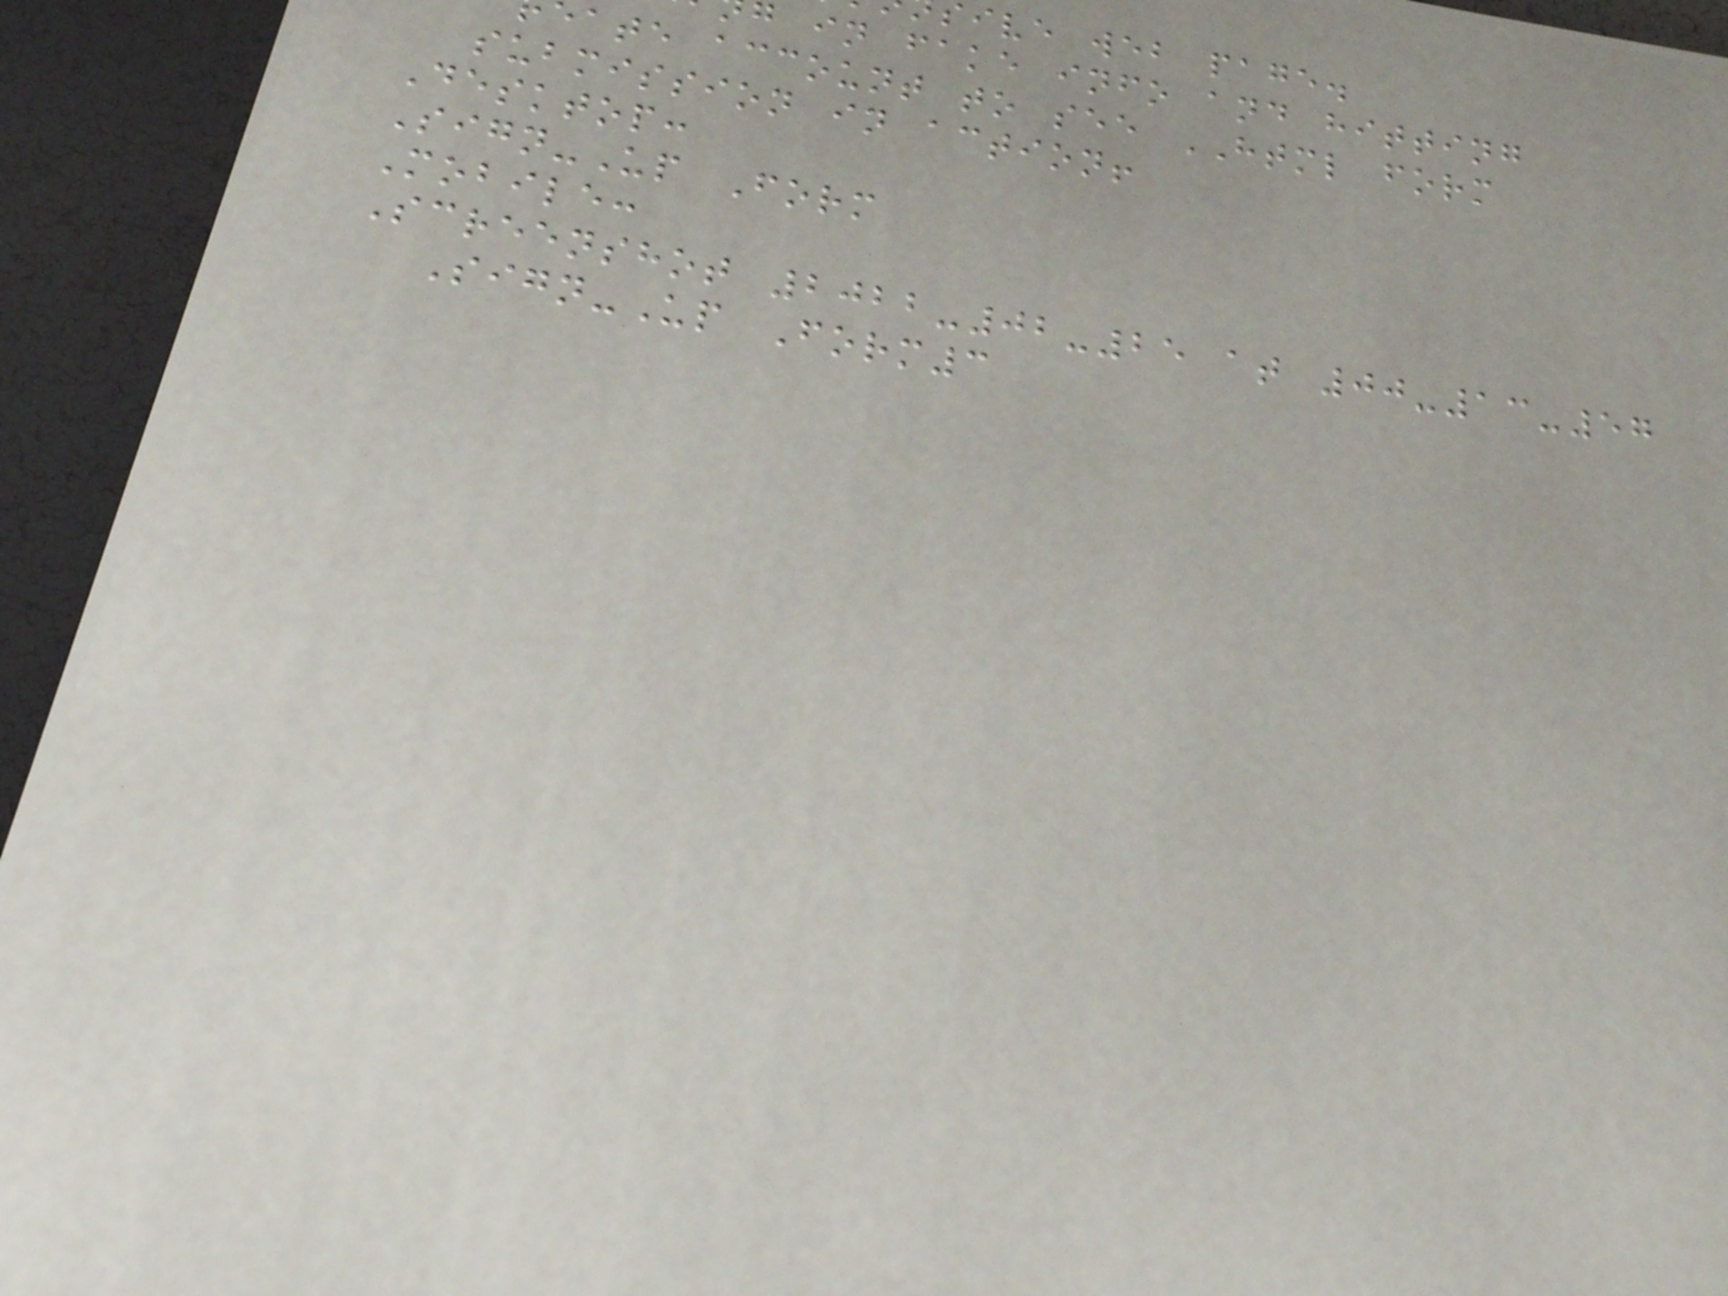ive web page.
in fake info and hitting
ate account to see HTML form
submission in action!
Desktop:
Sign-Up Form
Mobile:
Screenshot 2022-02-25 at 00-13-57
Sign-Up Form3
